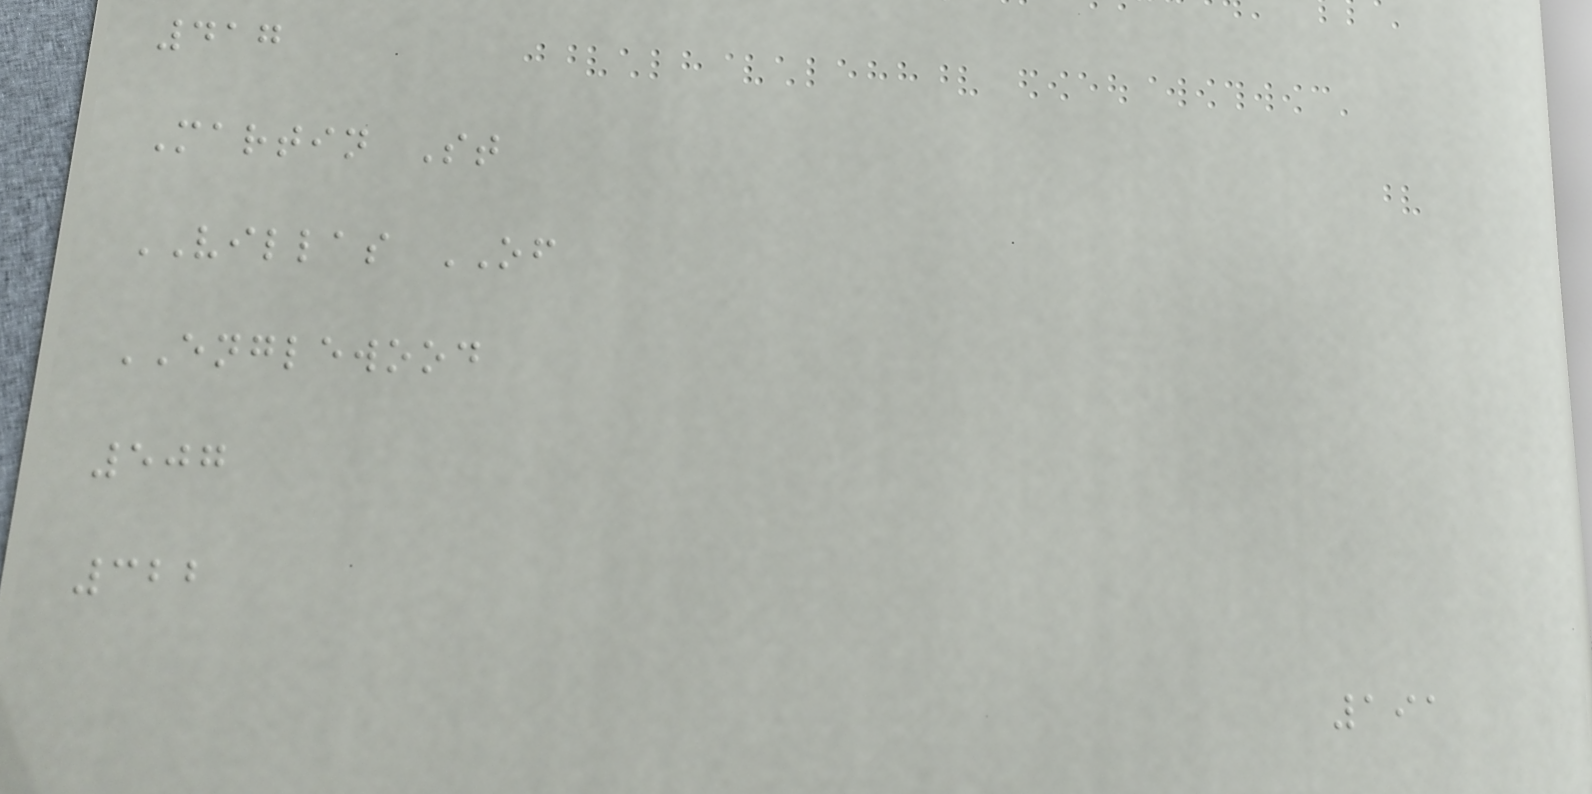417
Martin St
VILLAS OF
ENGLEWOOD
507
322
191
